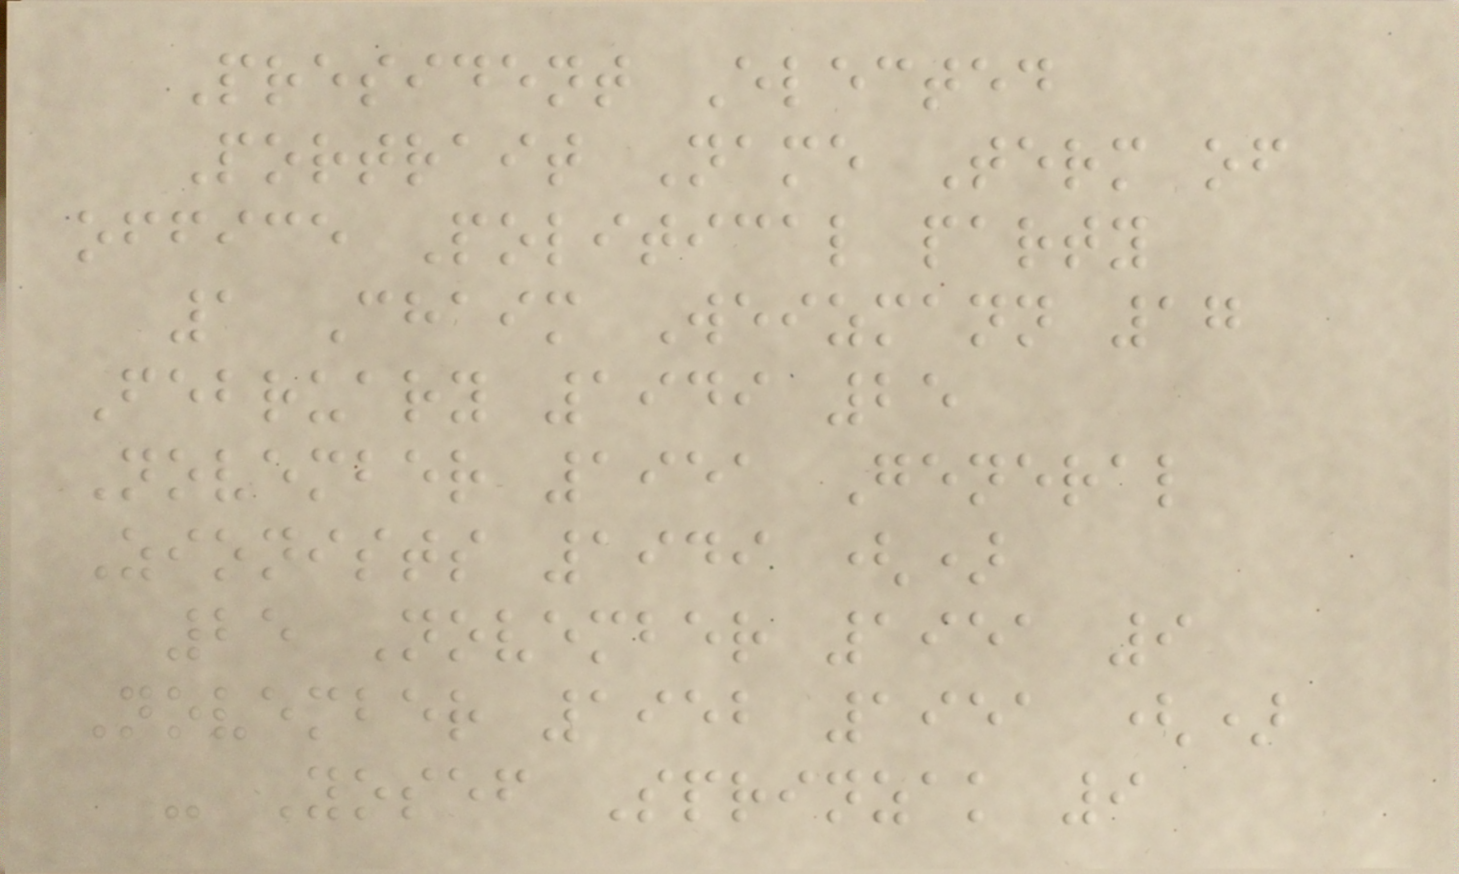President Elected
Portrait Name Term of
office Political party
1 Chaim Weizmann 17
February 1949 25
November 1951 General
Zionists 1949 ()
25 November 1951 9
November 1952 1951 ()
- Yosef Sprinzak 9
